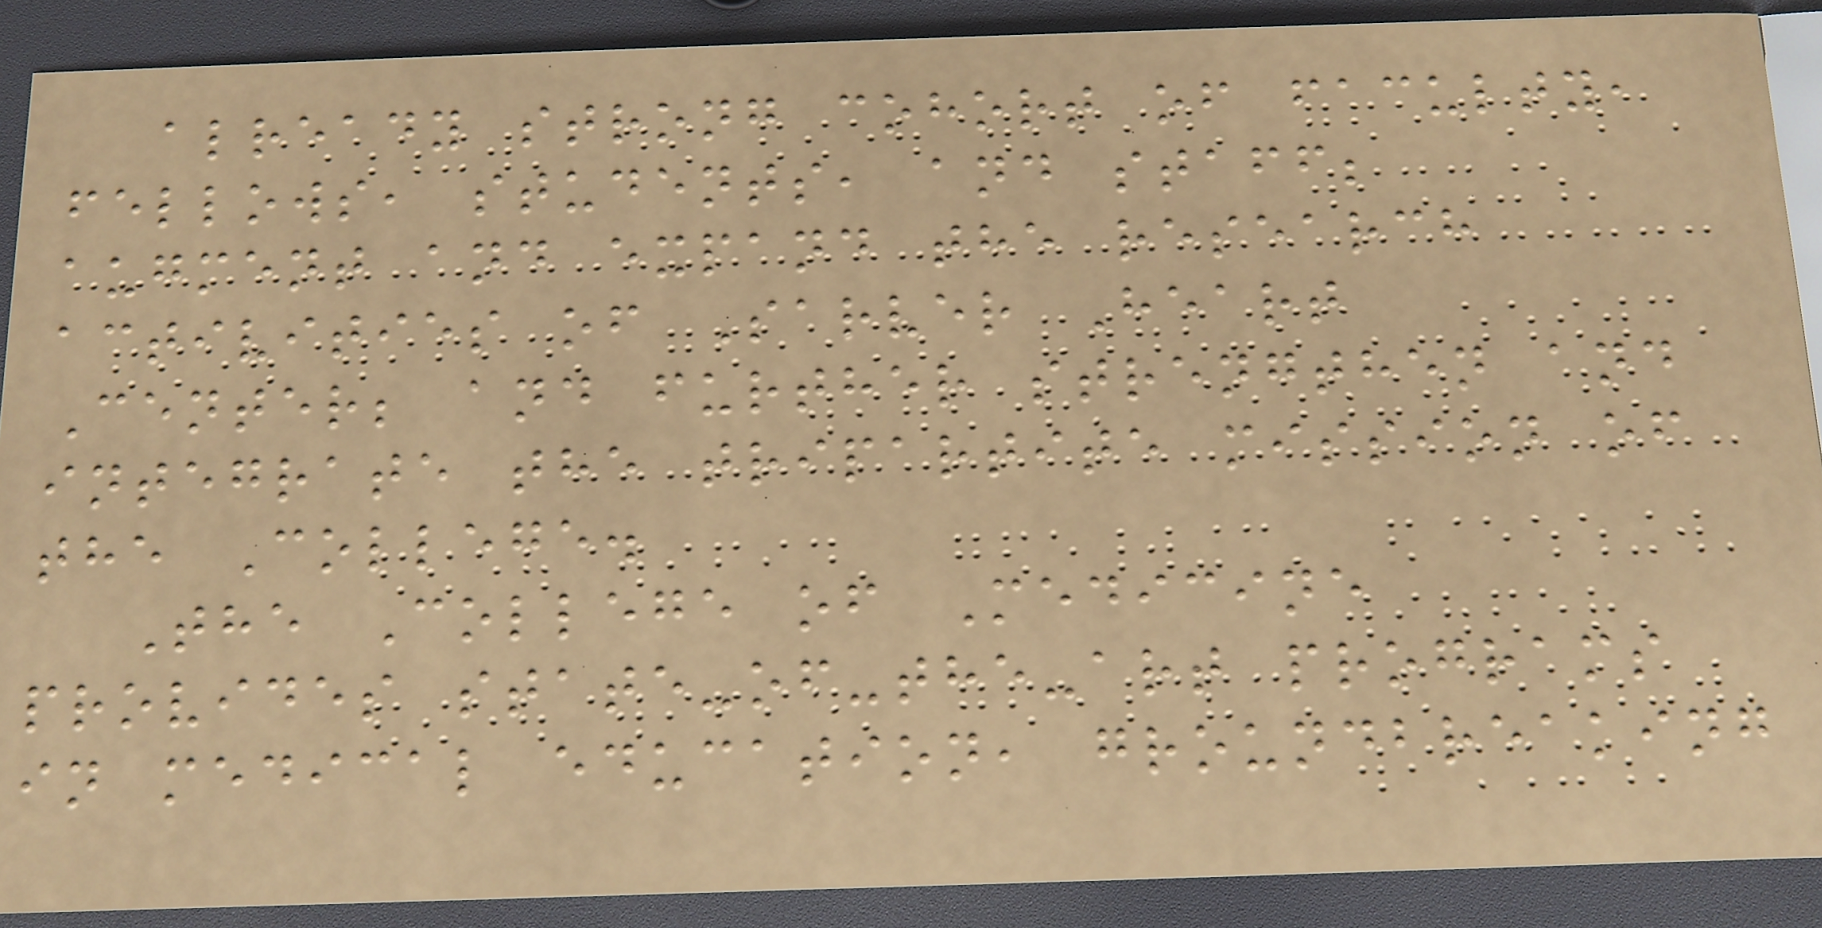already strong cohort of faculty,
fellows, students, and staff;
augment and expand the research
activities of Sarver Heart
Center; and further strengthen and
integrate the tripartite mission of
the College.
The College of Medicine
provides state-of-the-art programs
in medical education, groundbreaking
